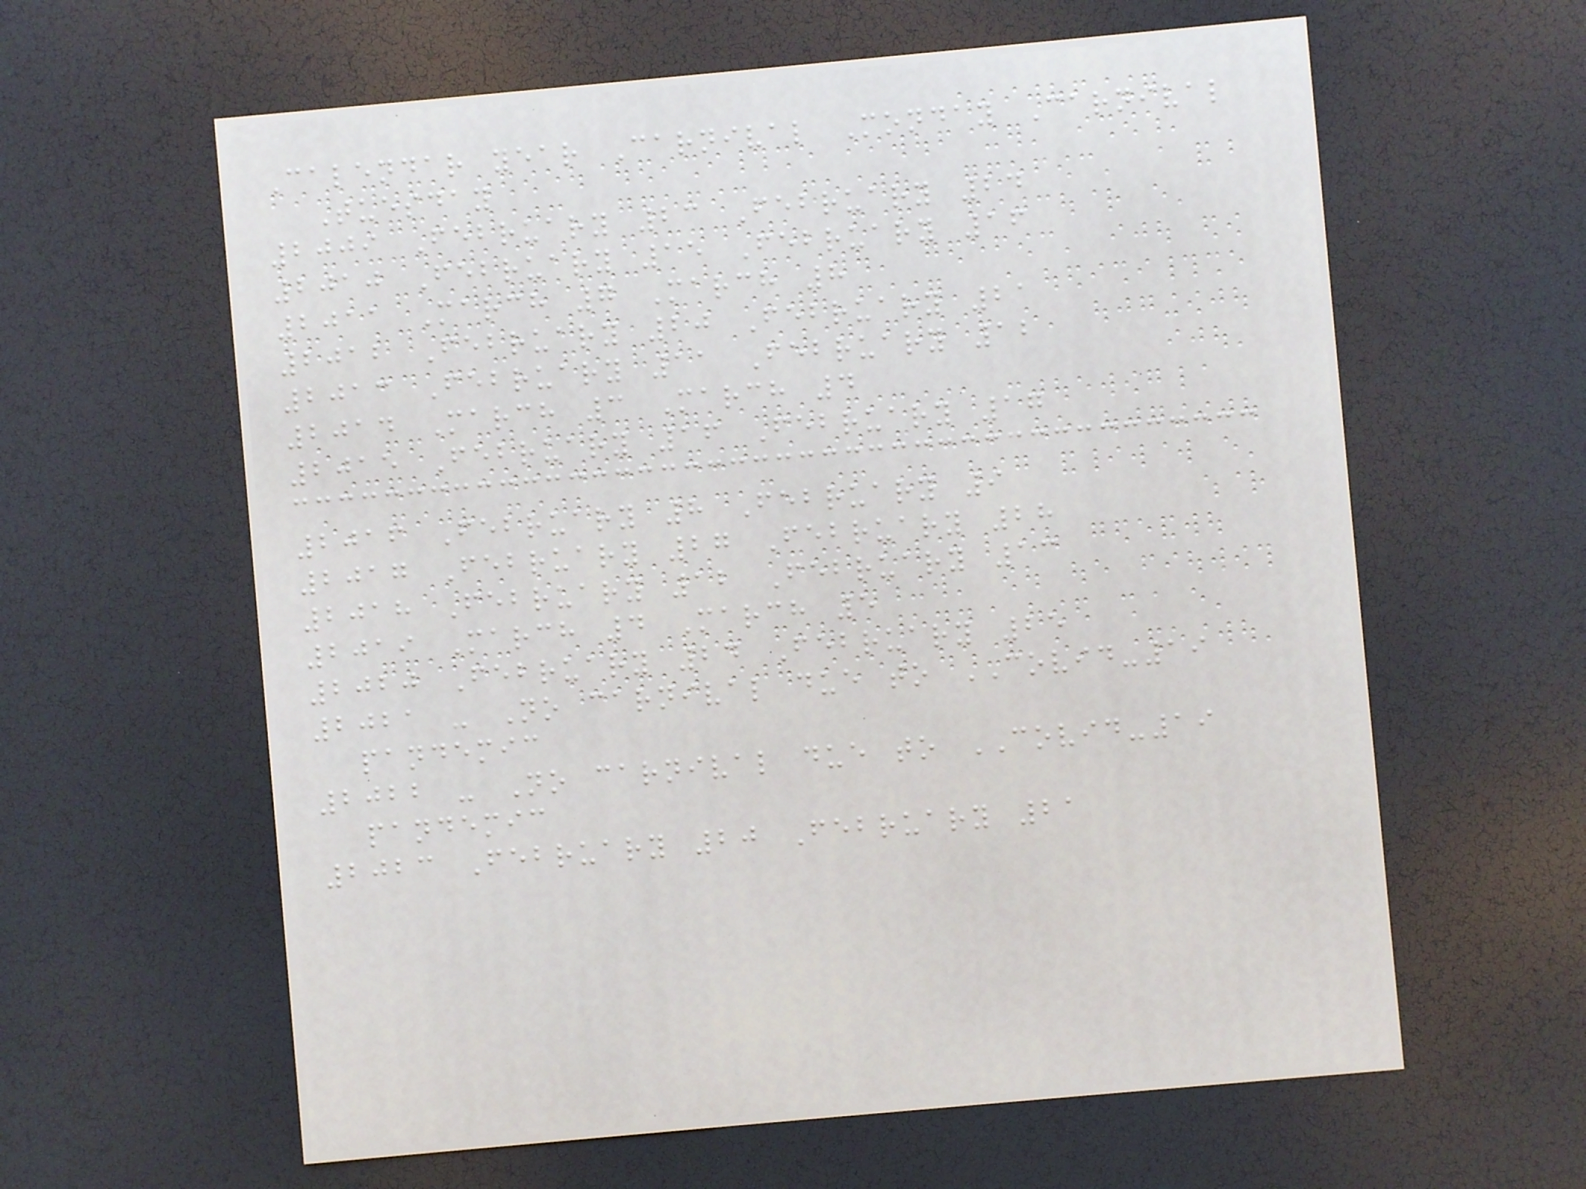Calendar year Carnival Monday Carnival
Tuesday
2009 February 23 February 24
2010 February 15 February 16
2011 March 7 March 8
2012 February 20 February 21
2013 February 11 February 12
2014 March 3 March 4
2015 February 16 February 17
2016 February 8 February 9
2017 February 27 February 28
2018 February 12 February 13
2019 March 4 March 5
2020 February 24 February 25
2021 - No carnival due to COVID-19
pandemic
2022 - No carnival due to COVID-19
pandemic
2023 February 20 February 21
